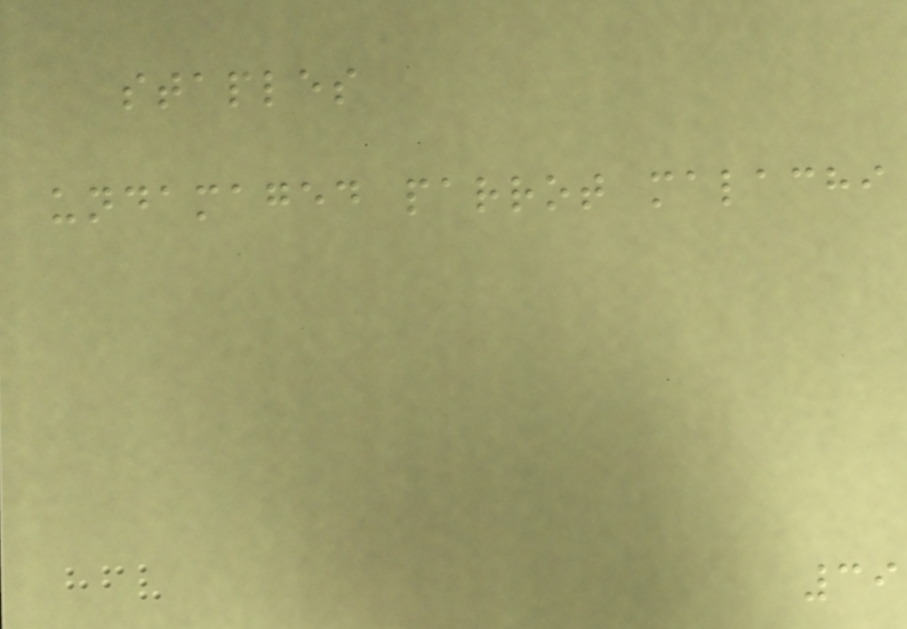staples
undamaged parrot malachi
39
